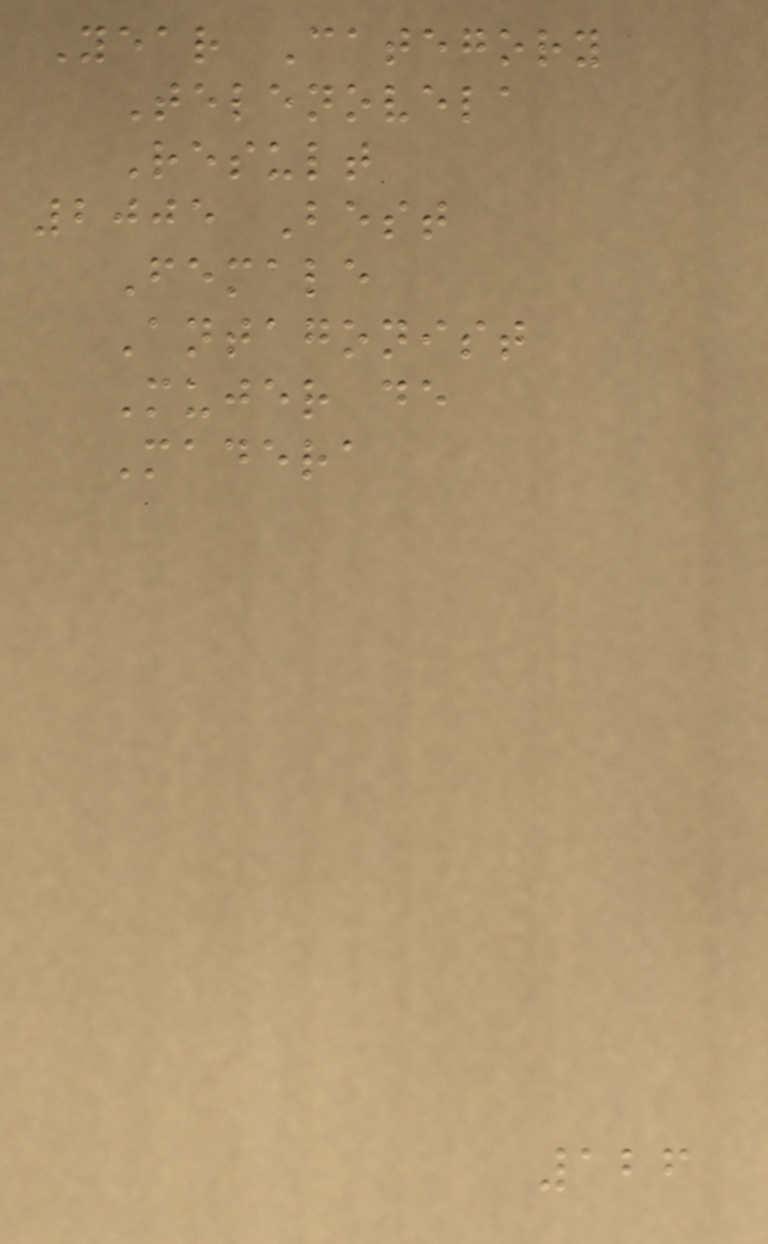Year Category
Telenovela
Result
2005 Best
Female
Antagonist
Mujer de
Madera
126
